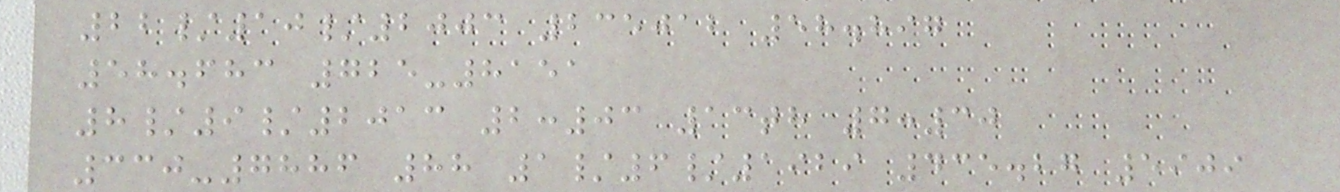22/10/2003 235012 58.897
58.683 725-8151
8/9/2013 2:03 13th 7:30
330-7886 88 1/6/1929 435.27 5909
